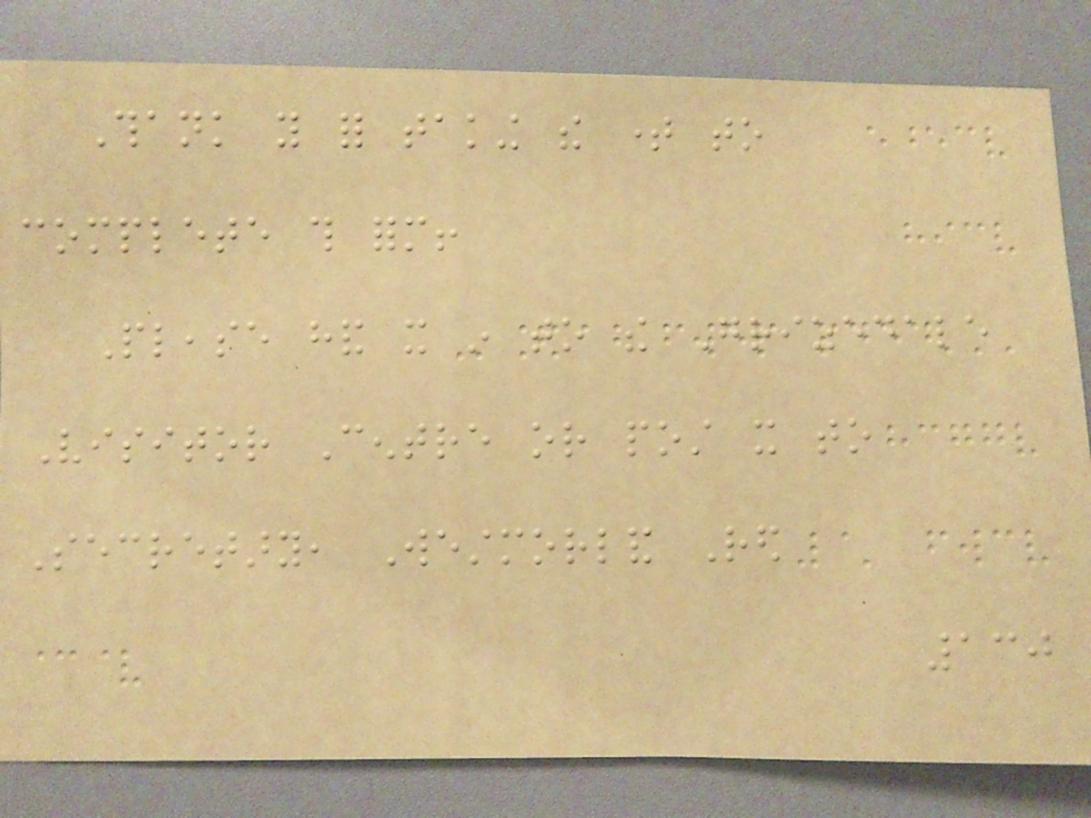Thank you for taking the time to
complete this form!
Please hand it in to the Grizedale
Visitor Centre or post it to
Secretary, Westmorland Red
130
